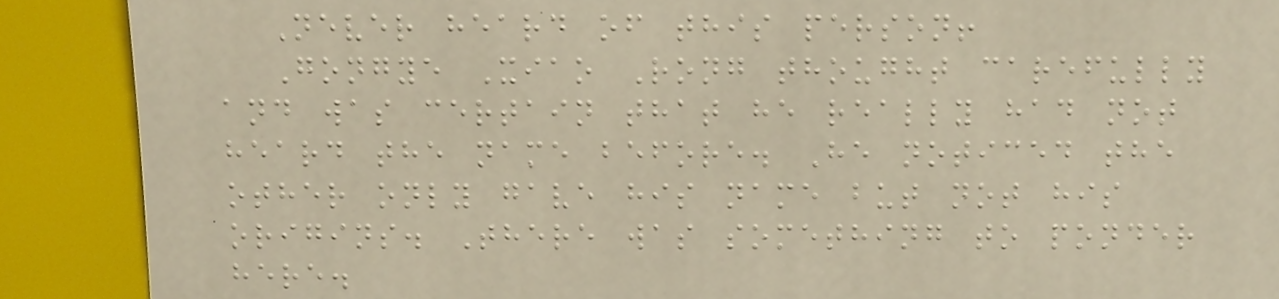Never heard of this person!
Gongye Xiao Rong thought carefully
and was certain that he really had not
heard the name before. He noticed the
other only gave his name but not his
origins. There was something to ponder
here.
